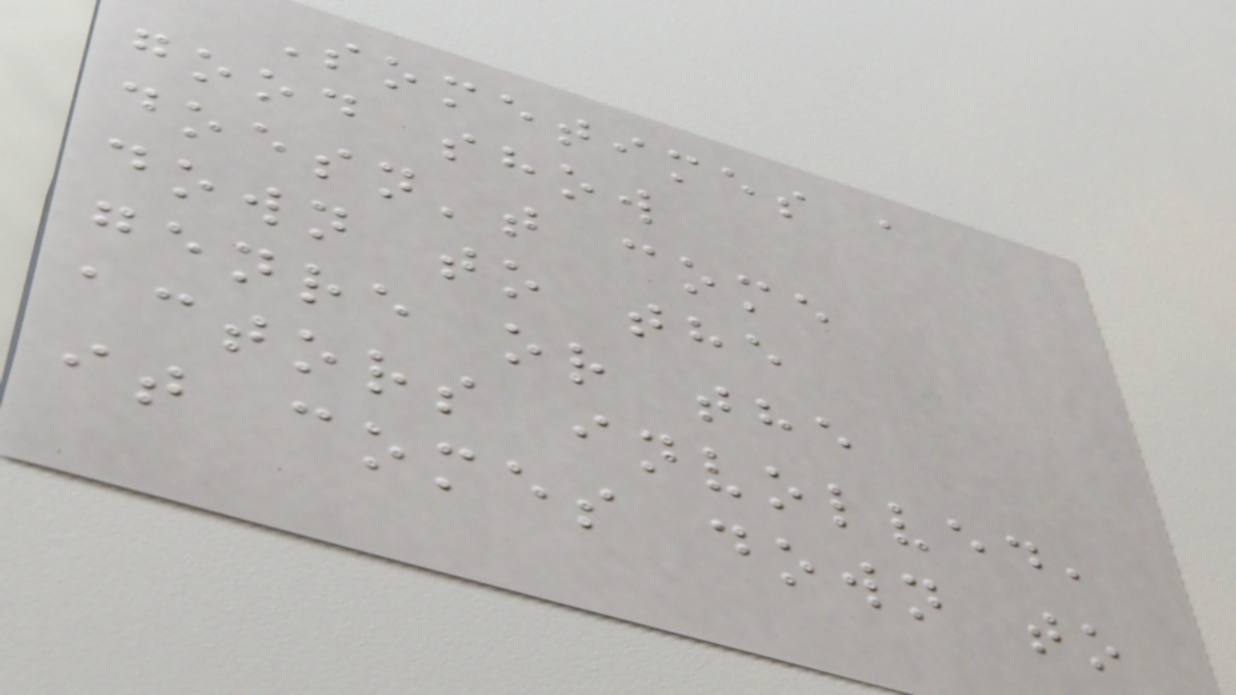Sometimes a
good show
doesn't come
down to the
genre or the
actors involved,
it comes down to
